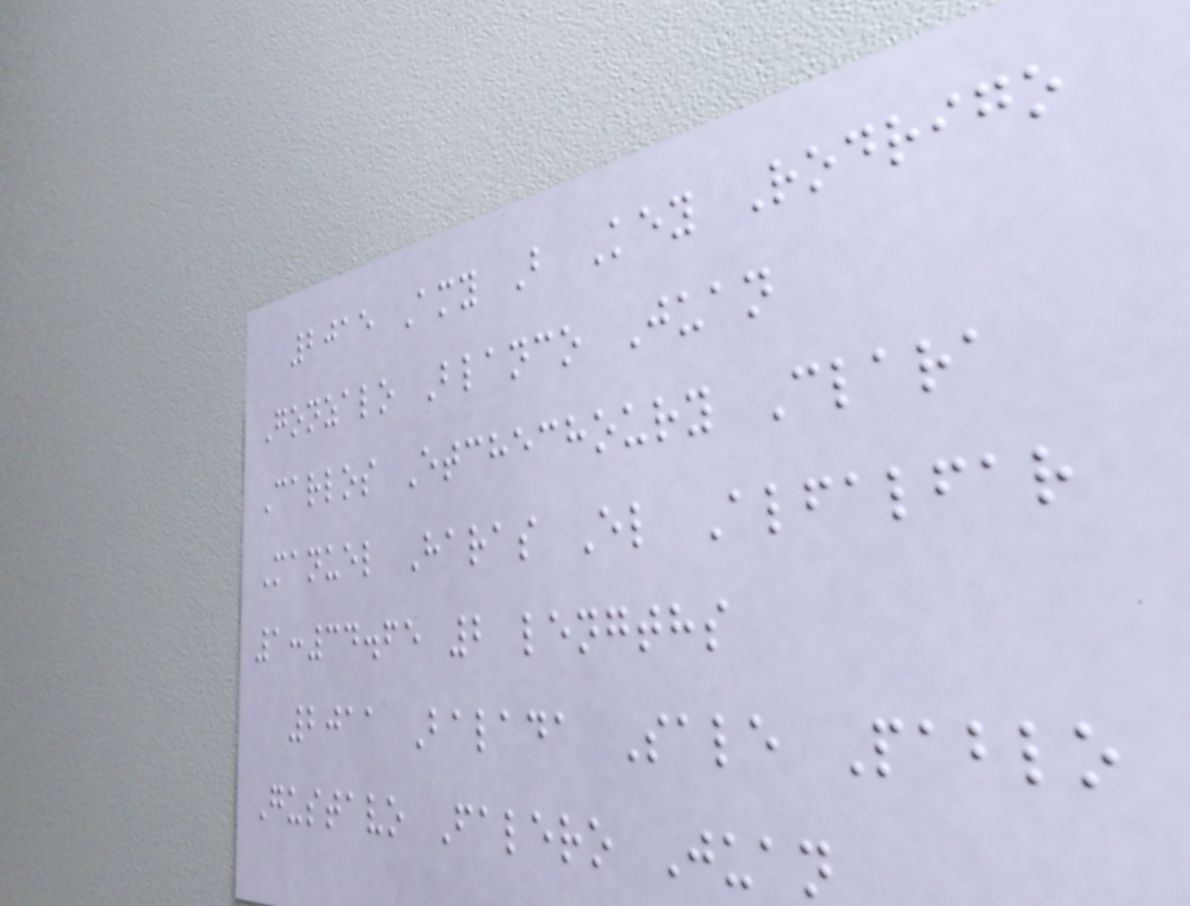2015 Amy B Key Rodrigo
Gonzalo Blanco Juan
Carlos Etchechoury Clara
Manuel Haras El Alfalfar
1:34.65 2 lengths
2011 Balada Sale Pablo
Gustavo Falero Juan
